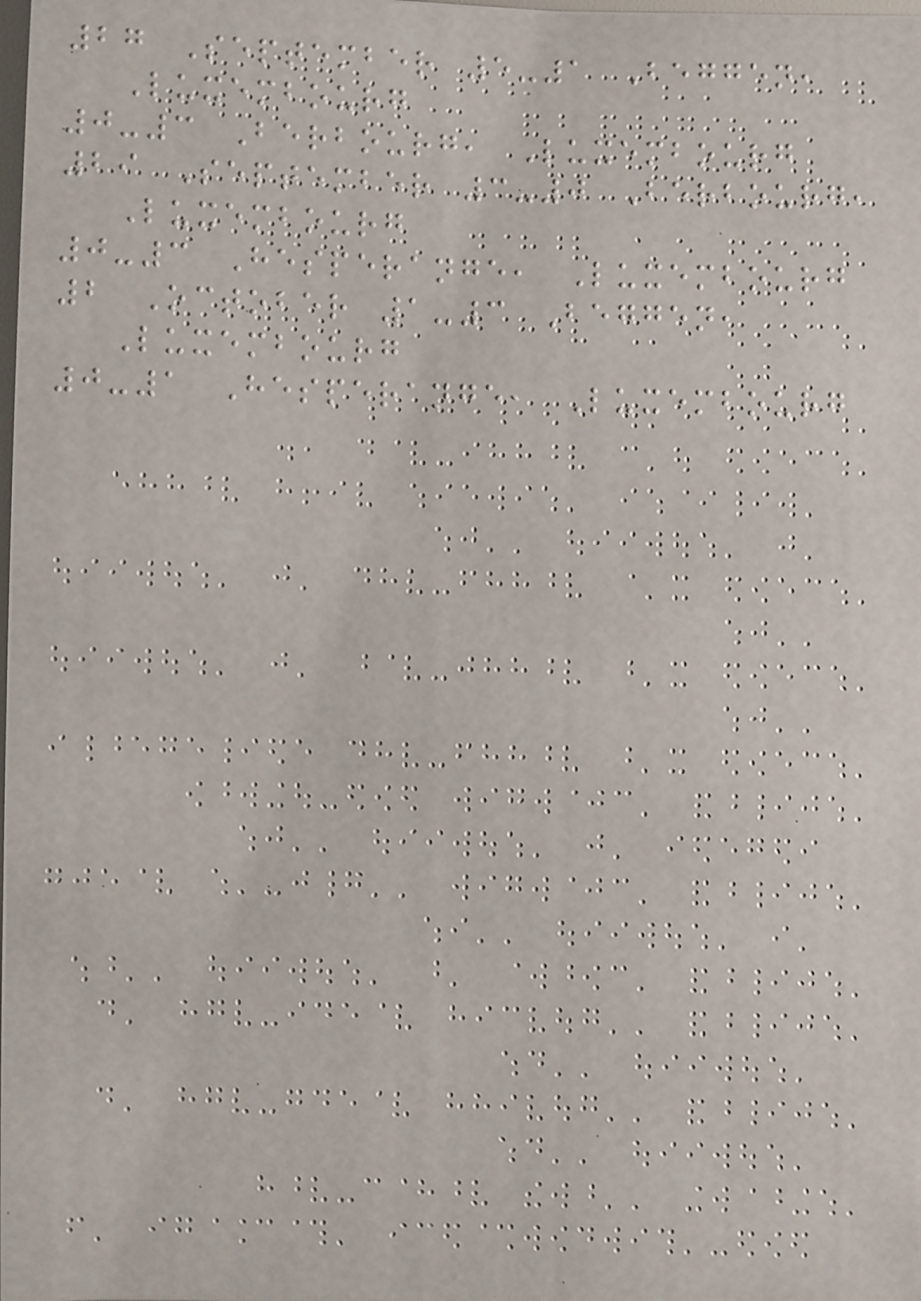27 September 5-1 Beggen,
Luxembourg
0-3 Berbourg, Luxembourg
29 September 3-0 Berbourg,
Luxembourg
0-3 Hesperange, Luxembourg
2 October 1-3 Beggen,
Luxembourg
0-1 Hesperange, Luxembourg
